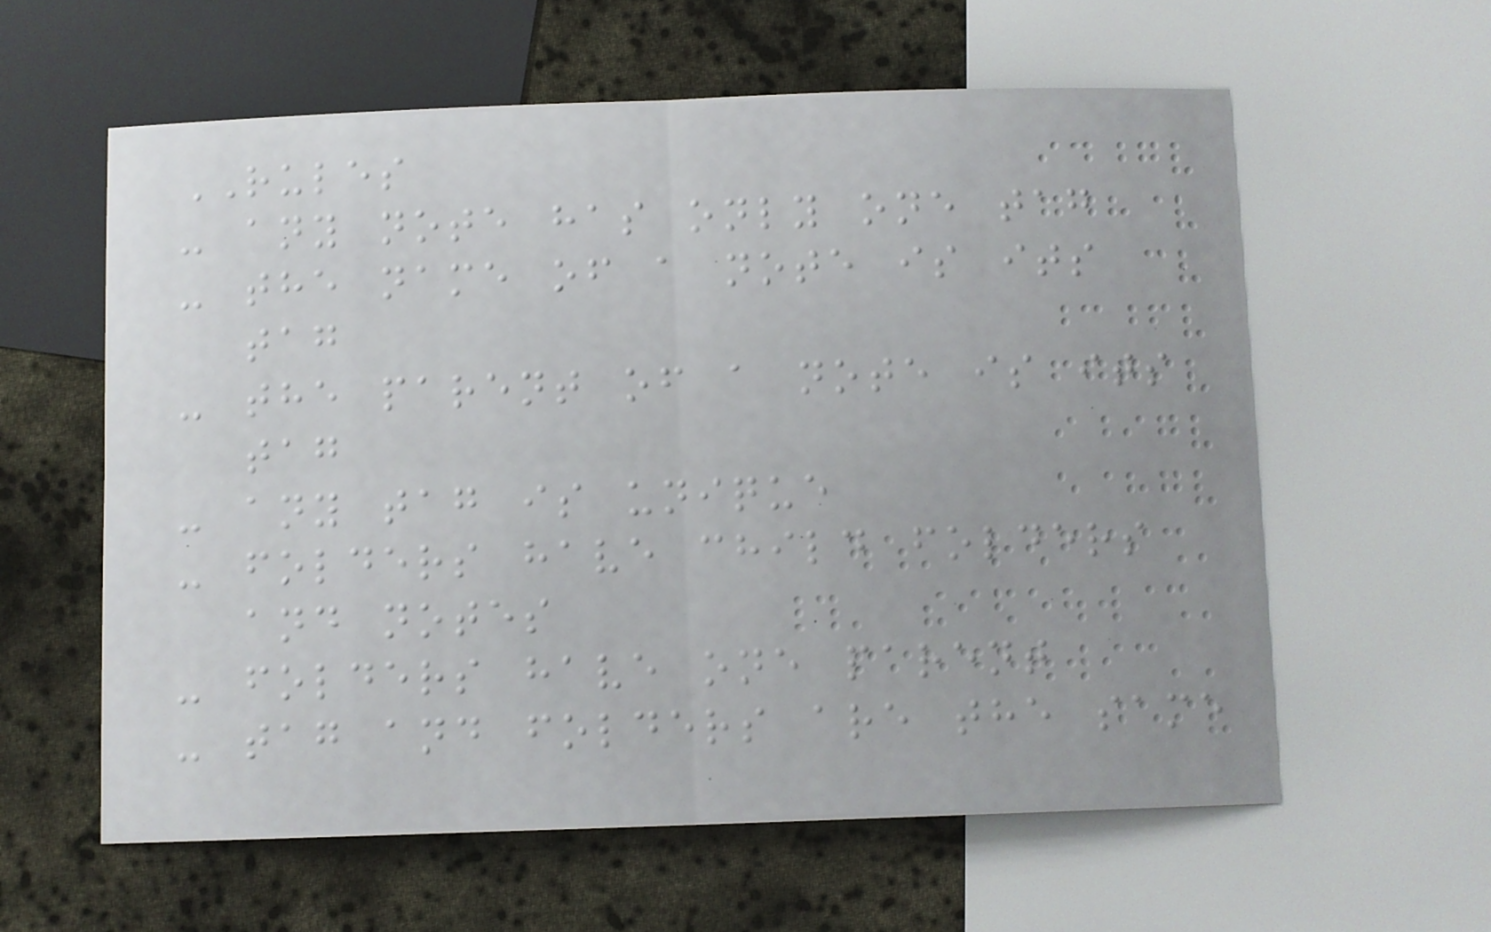RULES
- any note has only one tag
- the name of a note is its
tag
- the parent of a note is its
tag
- any tag is unique
- folders have child folders
and notes
- folders have one parent
- tag and folders are the same
